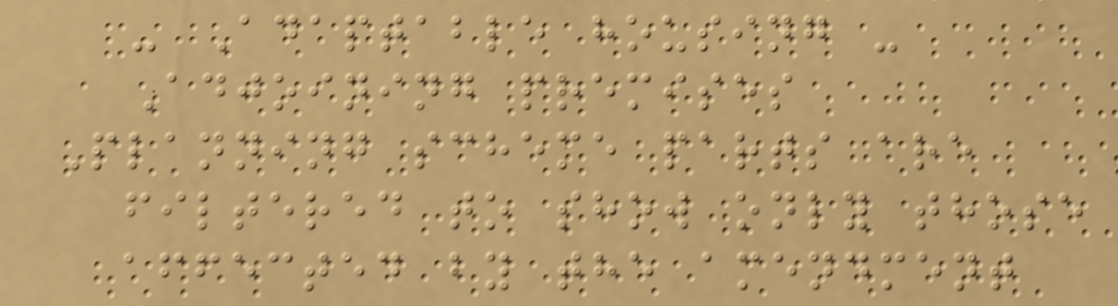- Adaptable housing -
Adjoining premises
Planning scheme parts are
filtered to show only those
affected by the amendment
